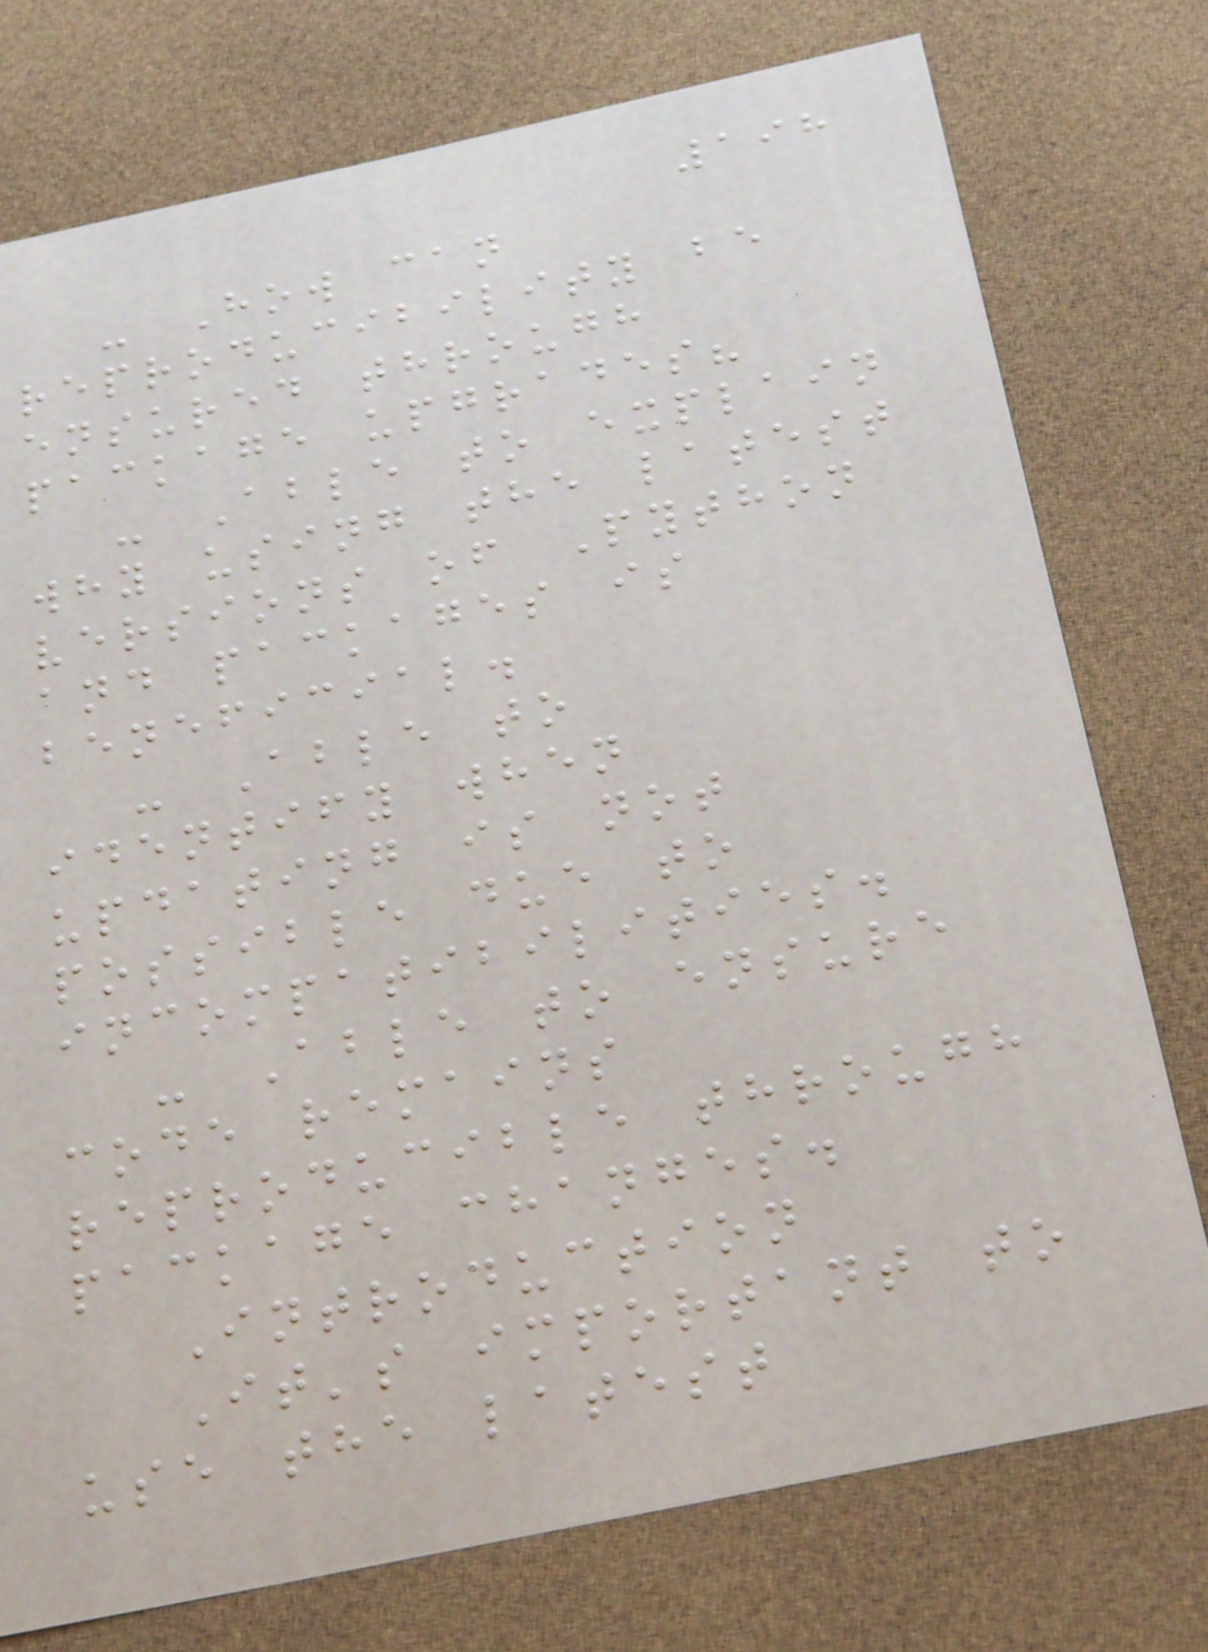198
- How can
reproducibility be
ensured through
package upgrades?
- Able to explain
why using the latest
versions of Python
and packages is
beneficial.
- Able to
identify when
updating is not
possible due to
incompatibilities.
- Able to ensure
code remains
reproducible through
package changes.
Introduction
It's important to
use the latest
